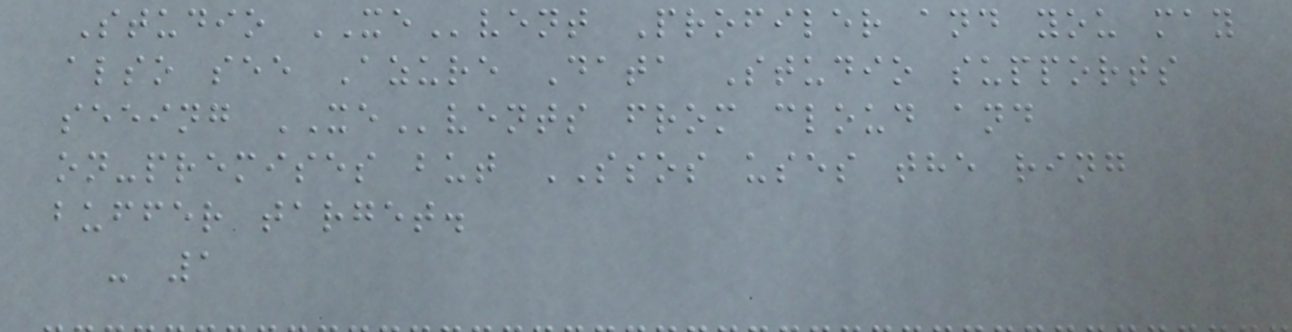Studio XEvent Profiler and you may
also see Azure Data Studio supports
seeing XEvents from cloud and
on-premises but SSOS uses the ring
buffer target.
- 1
